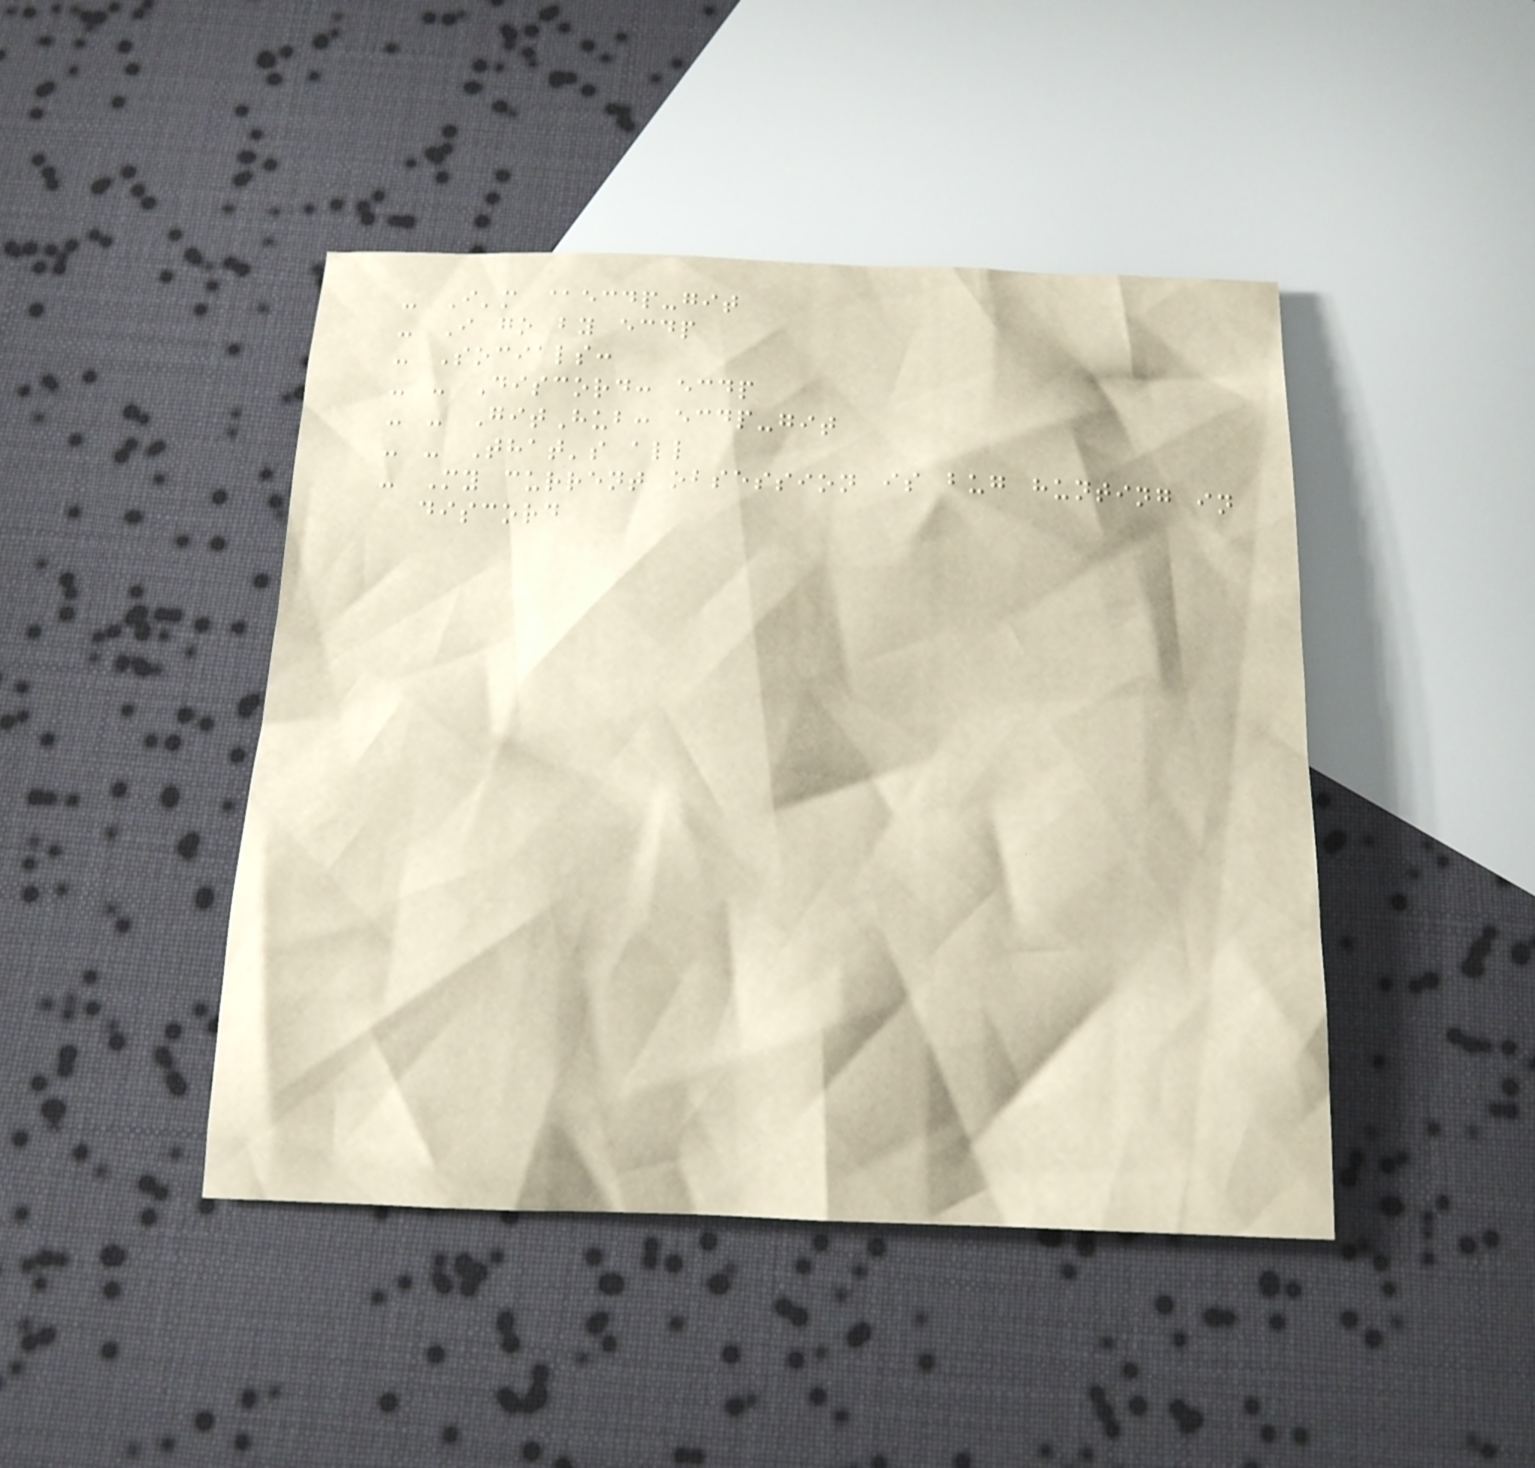- I'm @ecdp-git
- I go by ecdp
- Socials:
- - Discord: ecdp
- - GitHub: ecdp-git
- - That's all
- My current obsession is bug hunting in
discord
